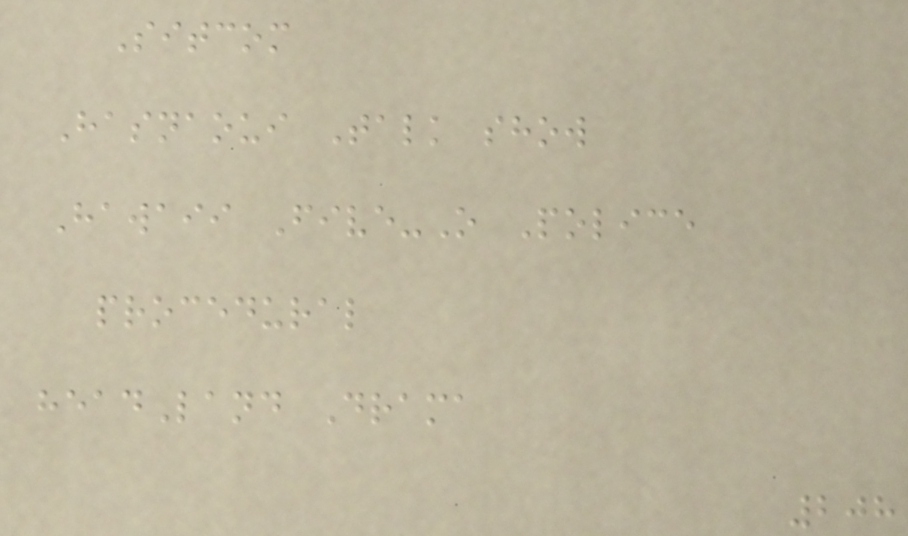Sitcom
Hasnaoui Talk show
Hawaii Five-O Police
procedural
headLand Drama
208
